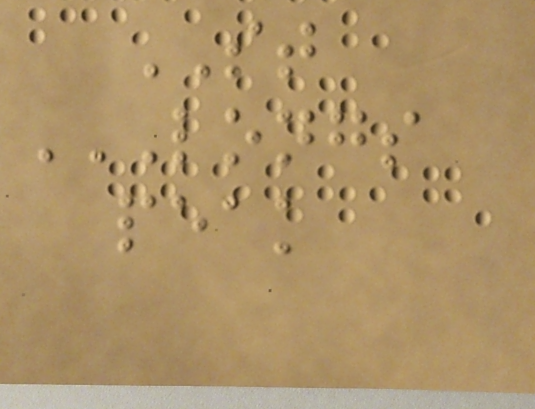ST
LONGS
PEAK
